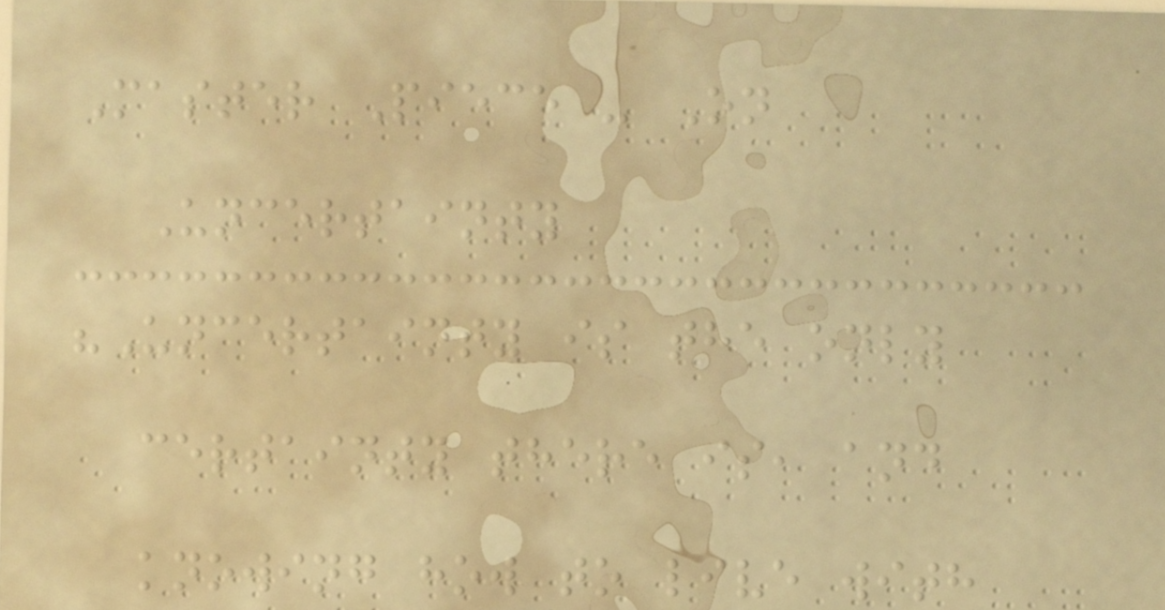Master Piece - On
Uncertainty
"Uncertainty is the only
certainty there is, and
knowing how to live with
